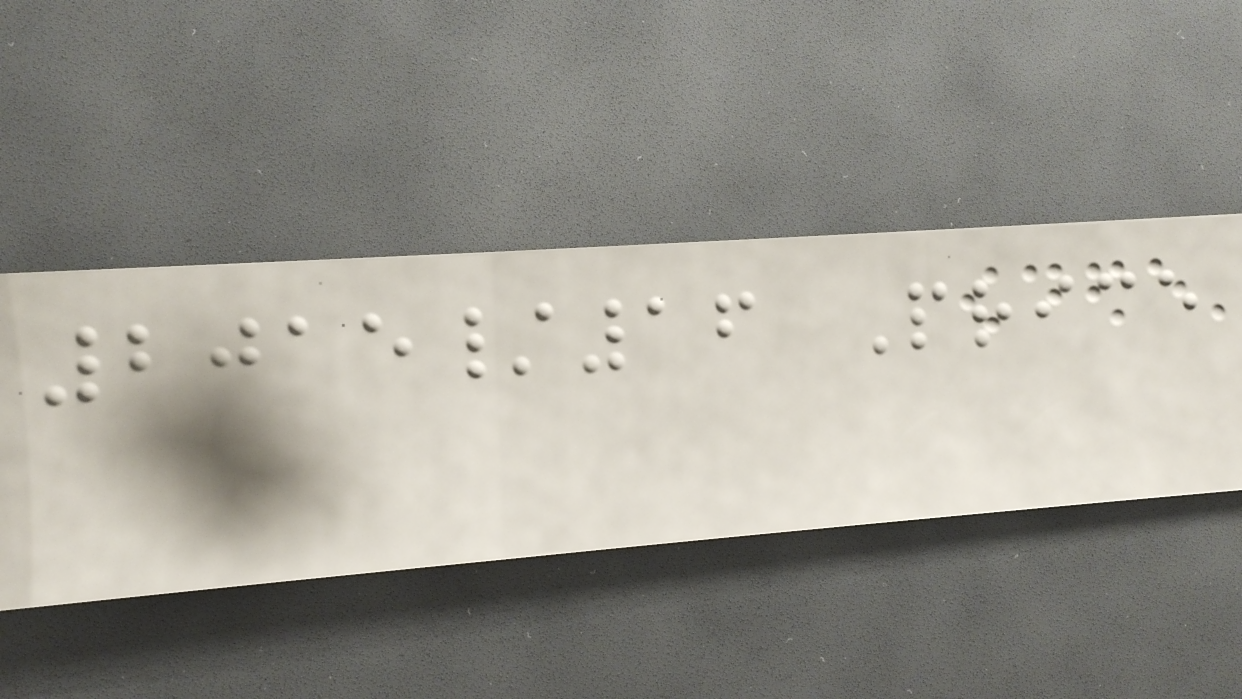2015/16 Price
